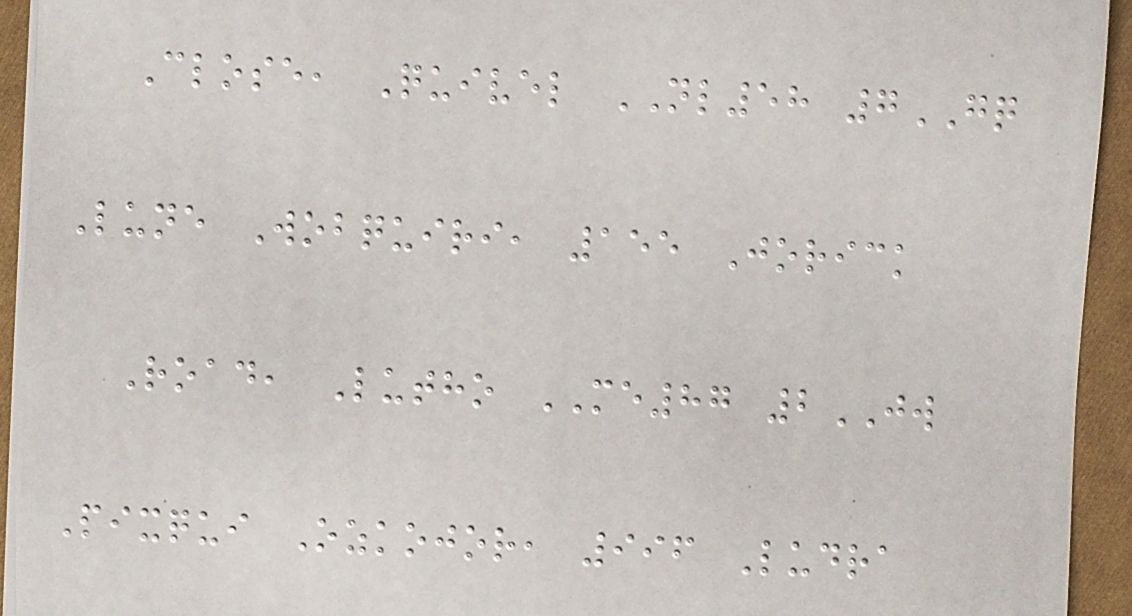Close, Quivel NL58 7GQ
Lune Wobquiri, 155 Jorick
Road, Lutho ME87 2JW
Pixqui Ozkojor, 996 Ludra
